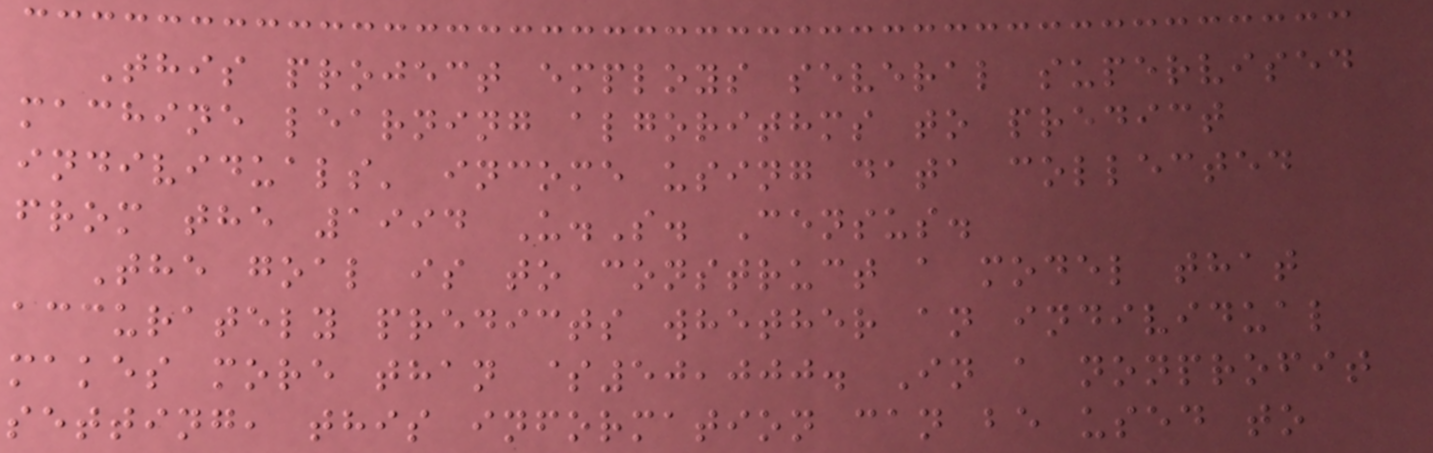This project employs several supervised
machine learning algorithms to predict
individuals' income using data collected
from the 1994 U.S. Census.
The goal is to construct a model that
accurately predicts whether an individual
makes more than $50,000. In a nonprofit
setting, this information can be used to
